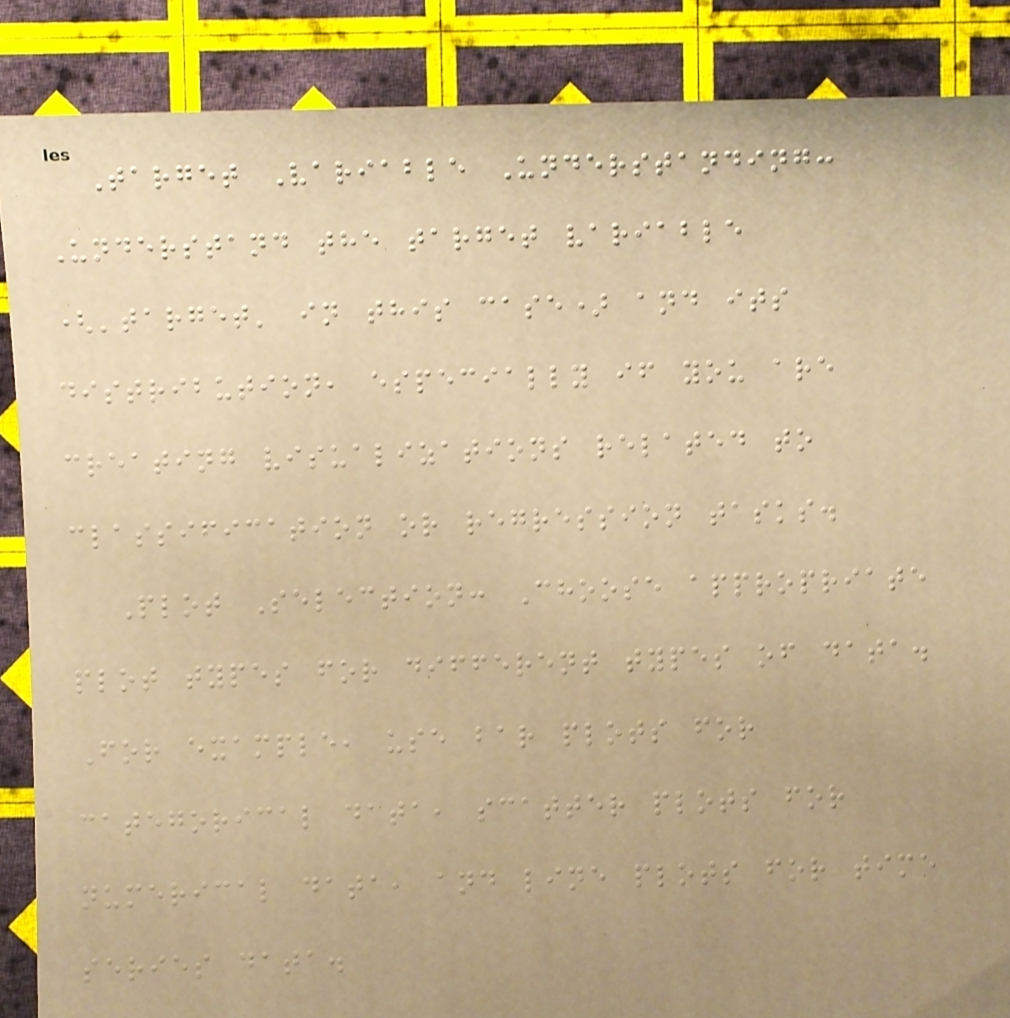Target Variable Understanding:
Understand the target variable
('target' in this case) and its
distribution, especially if you are
creating visualizations related to
classification or regression tasks.
Plot Selection: Choose appropriate
plot types for different types of data.
For example, use bar plots for
categorical data, scatter plots for
numerical data, and line plots for time
series data.
